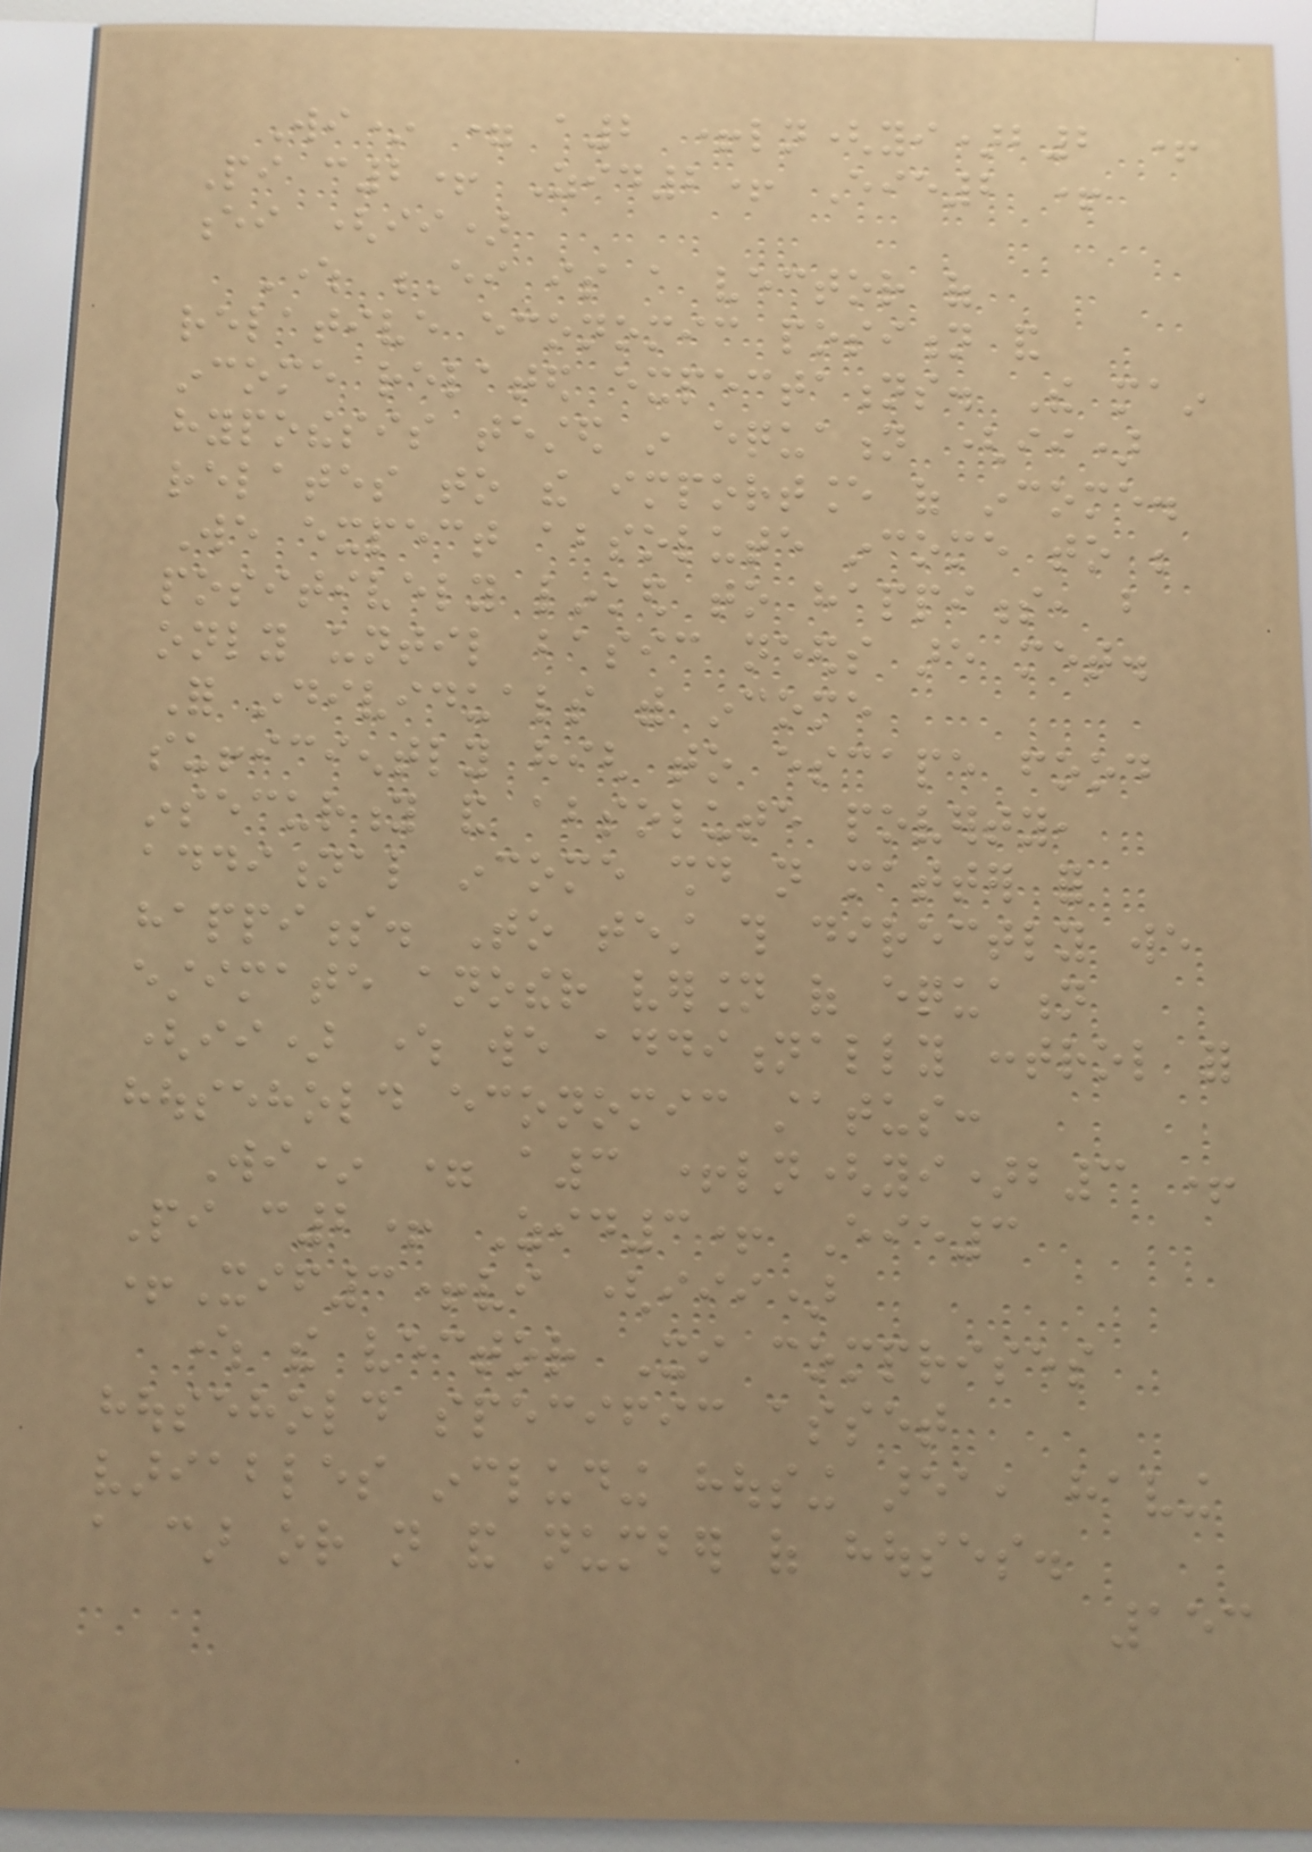Wi* = a2 +ln(yi)b2 +
Pi c2+ Zid2+ Eie2 +
ei (ii)
Where Ei is a vector of
relative economic position and
income related expectations. The main
hypothesis tested in equation (ii)
relates to the importance of income.
We expect absolute income to be
positively linked to happiness, but
only until basic needs are met.
For individuals with income
sufficiently high to escape food
insecurity and absolute poverty,
additional income should not matter for
happiness. To test this directly we
estimate another version of equation
(ii) where we additionally control for
household economic status:
Wi* = a3 +ln(yi)b3 +
Pi c2+ Zid3+ Eie3
+Xif3+vi (iii)
where the vector Xi comprises
household specific asset
variables including housing area, having
a car or not and number of houses.
153
